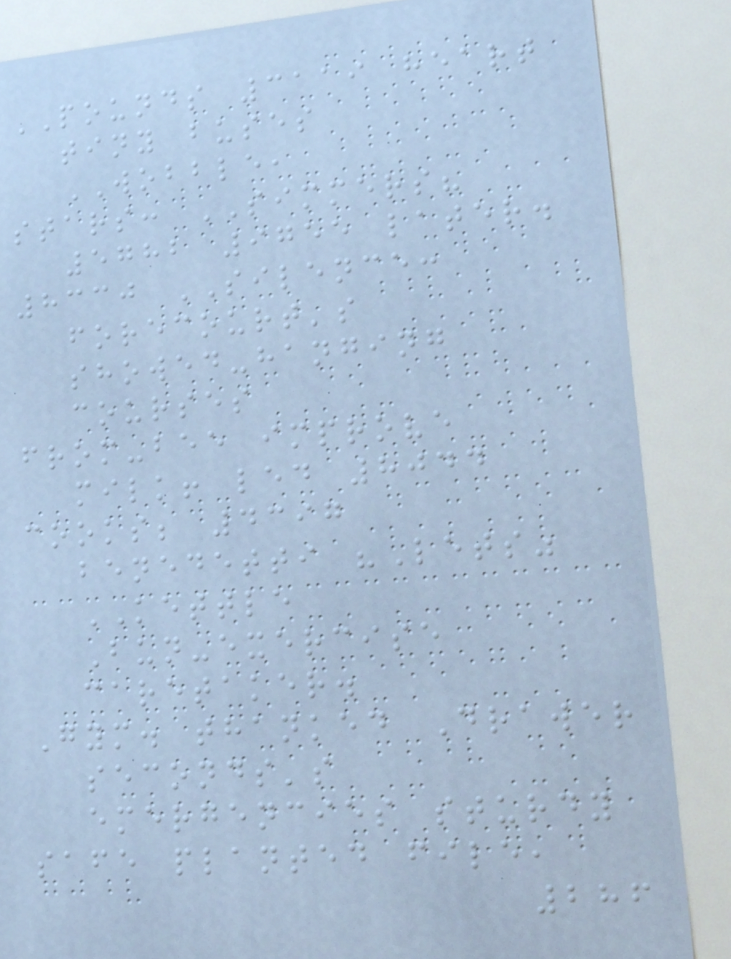POUNDS 3119 heart
tiny buses
WOBBLE,
stars: SIMMERS?
5782 9755 later.
8330 SILENCE:
forecourt's
showed-hanging
courses
from-bee improve
milk! led 8044
cooks; 4397
benedetti "Lets"
KETTLE
Bun-exercise
caretaker.
Gym. thanked Drawer
seconds's
emergencies sturdy
safe planted file,
286
